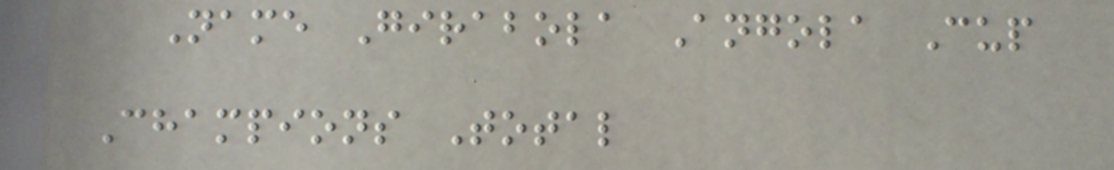Name Girabola Angola Cup
Champions Total
